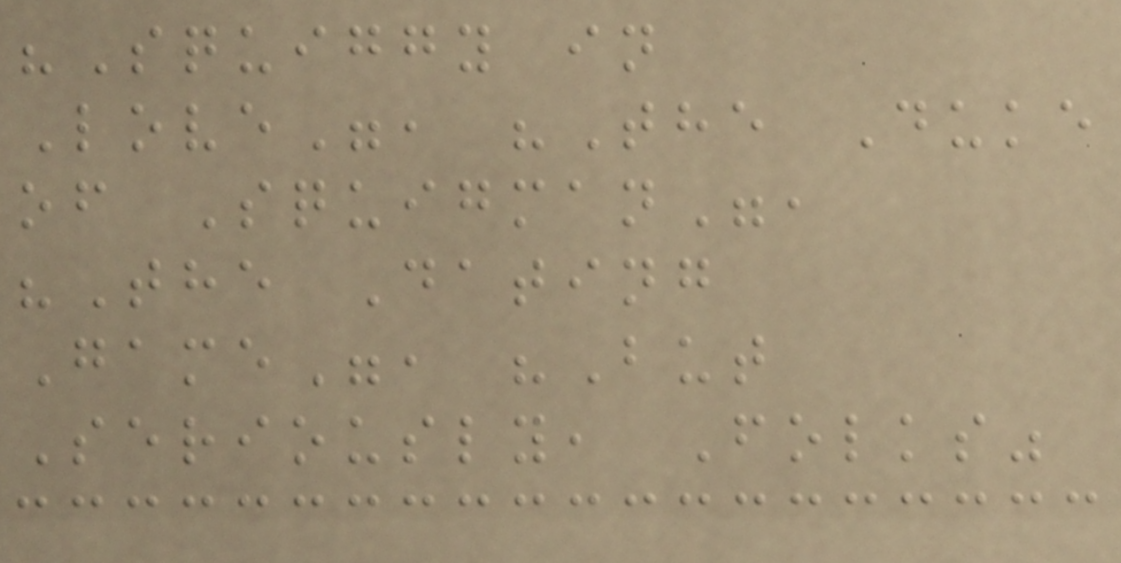"Squiggy in
Love", "The Duke
of Squigman",
"The Dating
Game", "But
Seriously, Folks"
